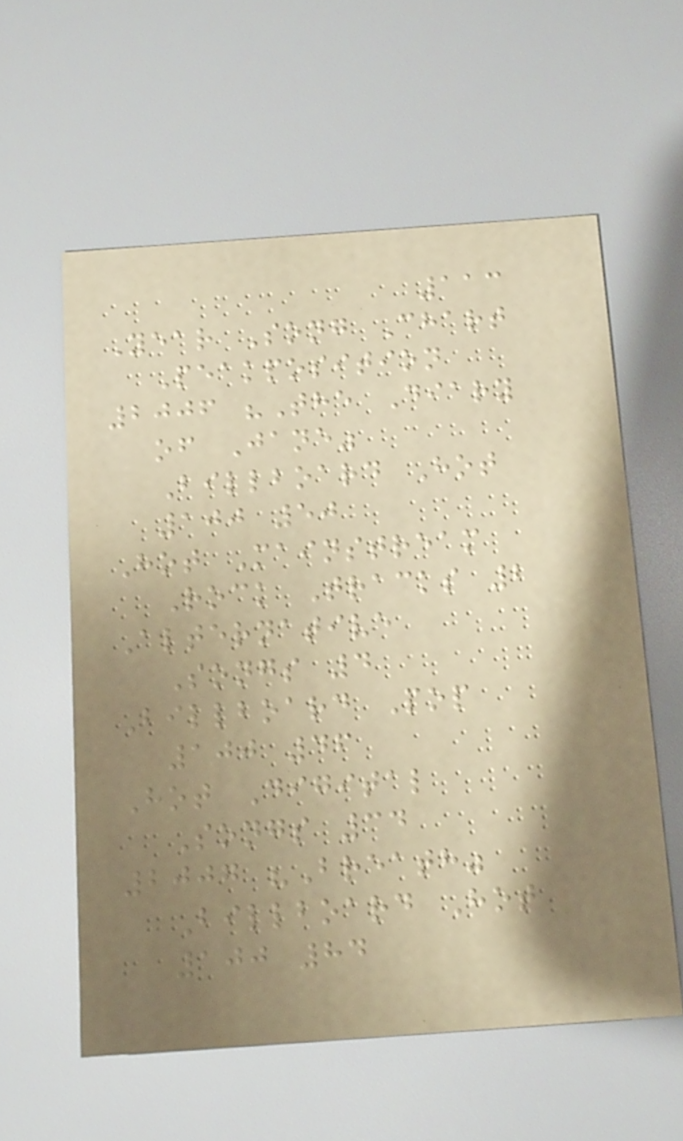113
Year Song Chart
Peakposition
2006 "The Diary
of Jane"
Billboard Hot
100 50
Hot Mainstream
Rock Tracks 2
Alternative
Songs 4
Billboard Pop
100 46
Hot Digital
Songs 34
2007 "Breath"
Billboard Hot
100 84
